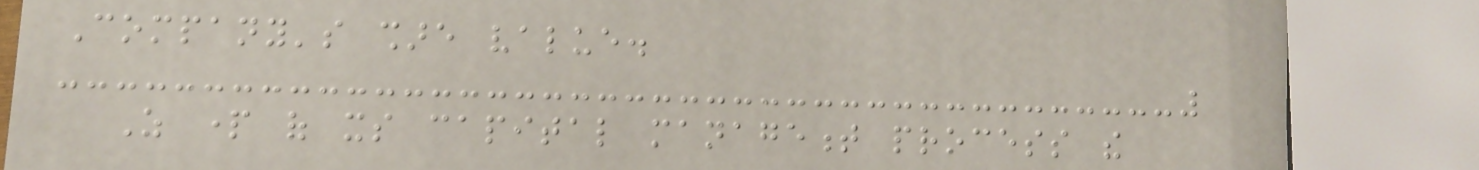Company's share value.
As part of its capital management process the
